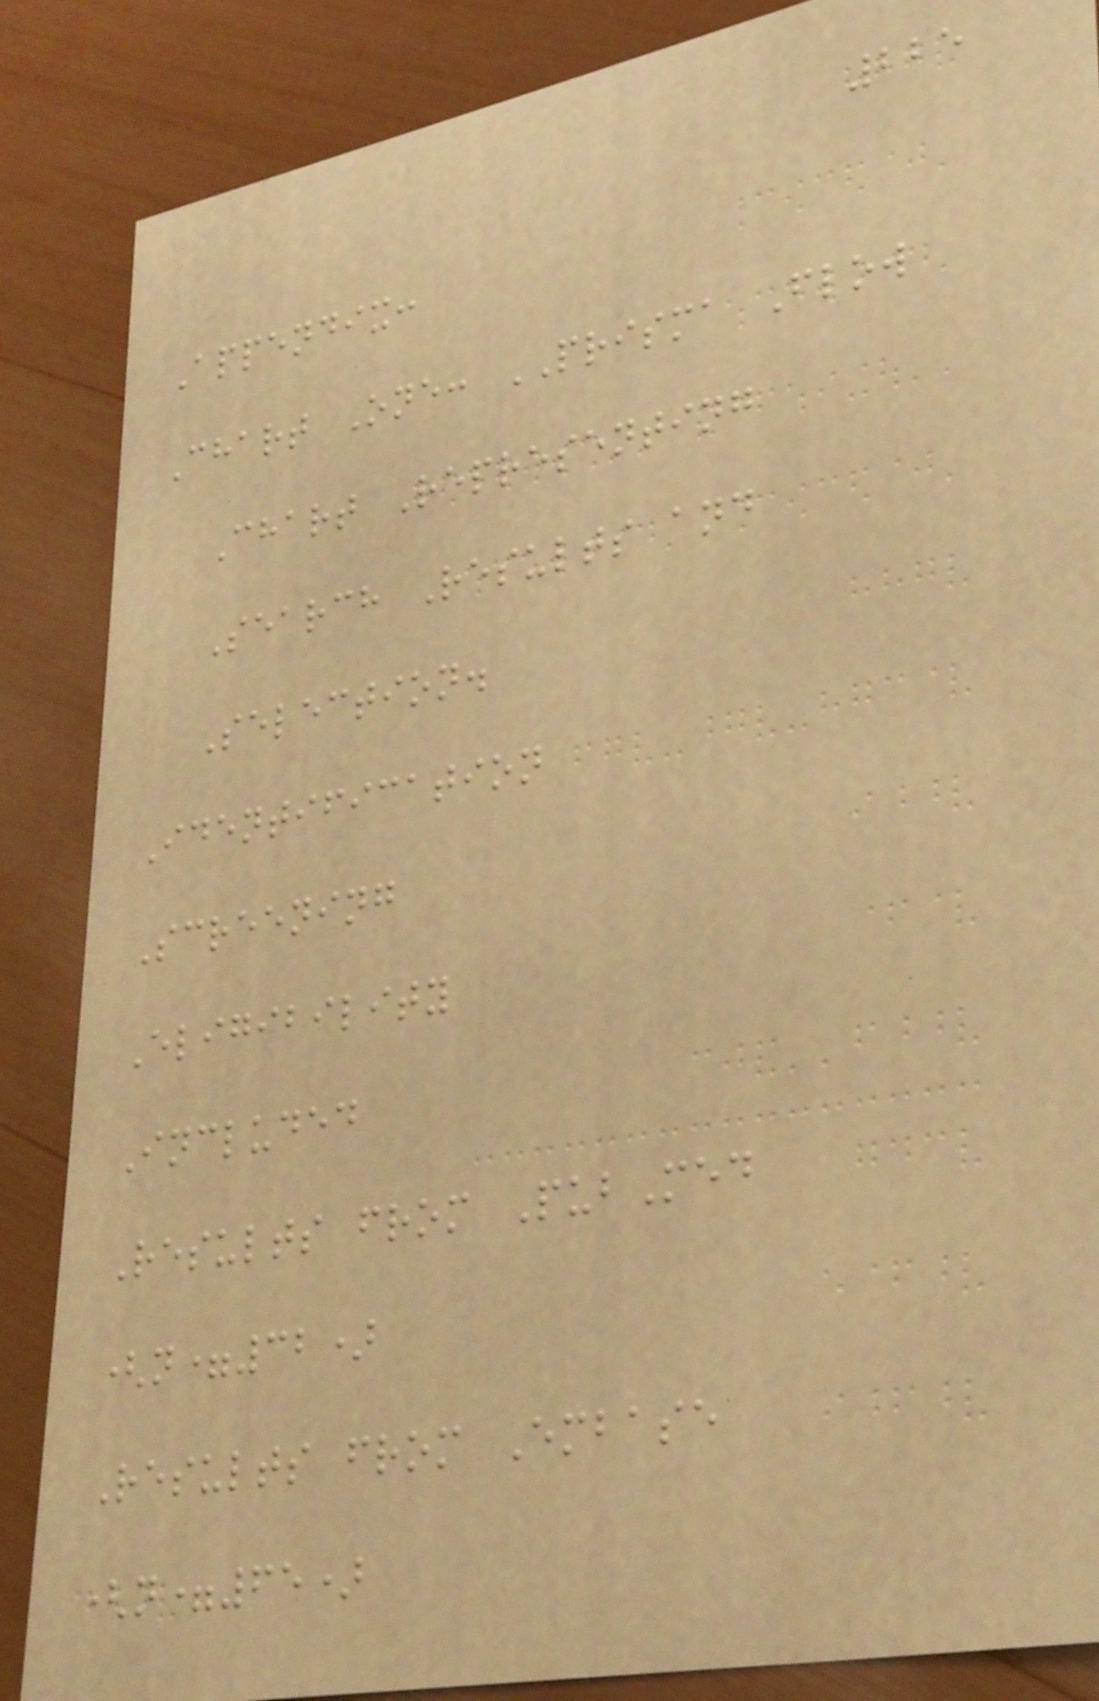225
Appendix:
Chart One: PRISMA Flow
Chart Representing
Search Results and
Selection.
Identification
Screening
Eligibility
Included
Results from PubMed
(n=32)
Results from Embase
(n=65)
